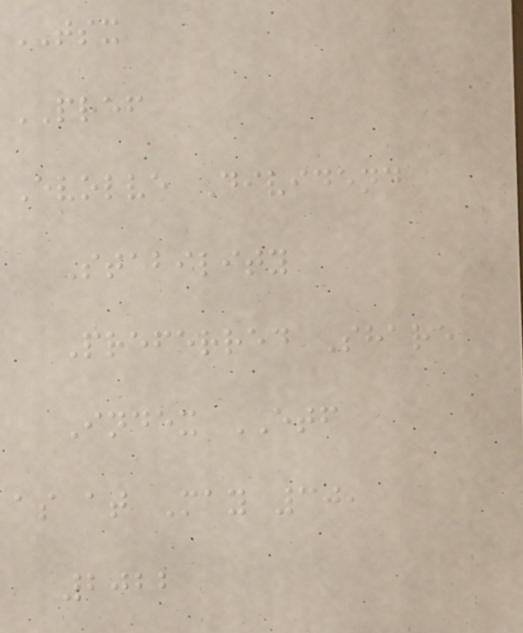TSX
PREF
Evolve Dividend
Stability
Preferred Share
Index ETF
as at May 30,
2022
